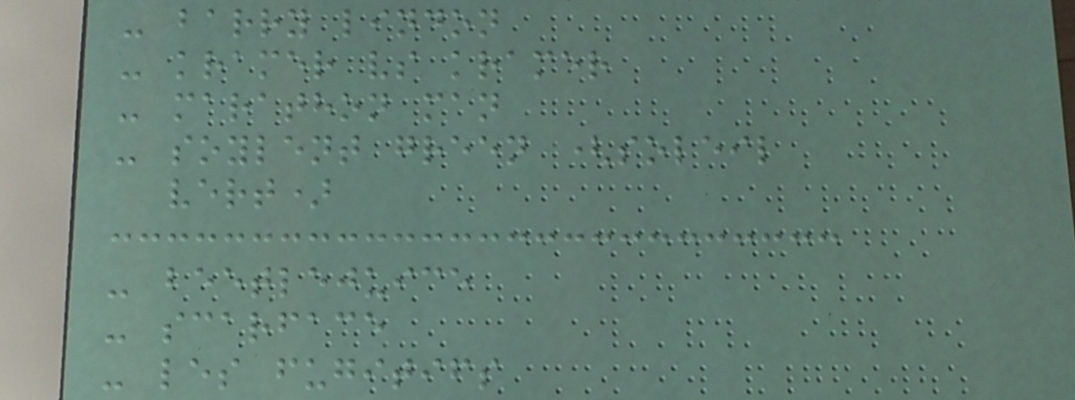- barry lindon
- kramer vs kramer
- marathon man
- soylent green (soleil
vert)
- beetlejuice
- scarface
- les fugitifs
